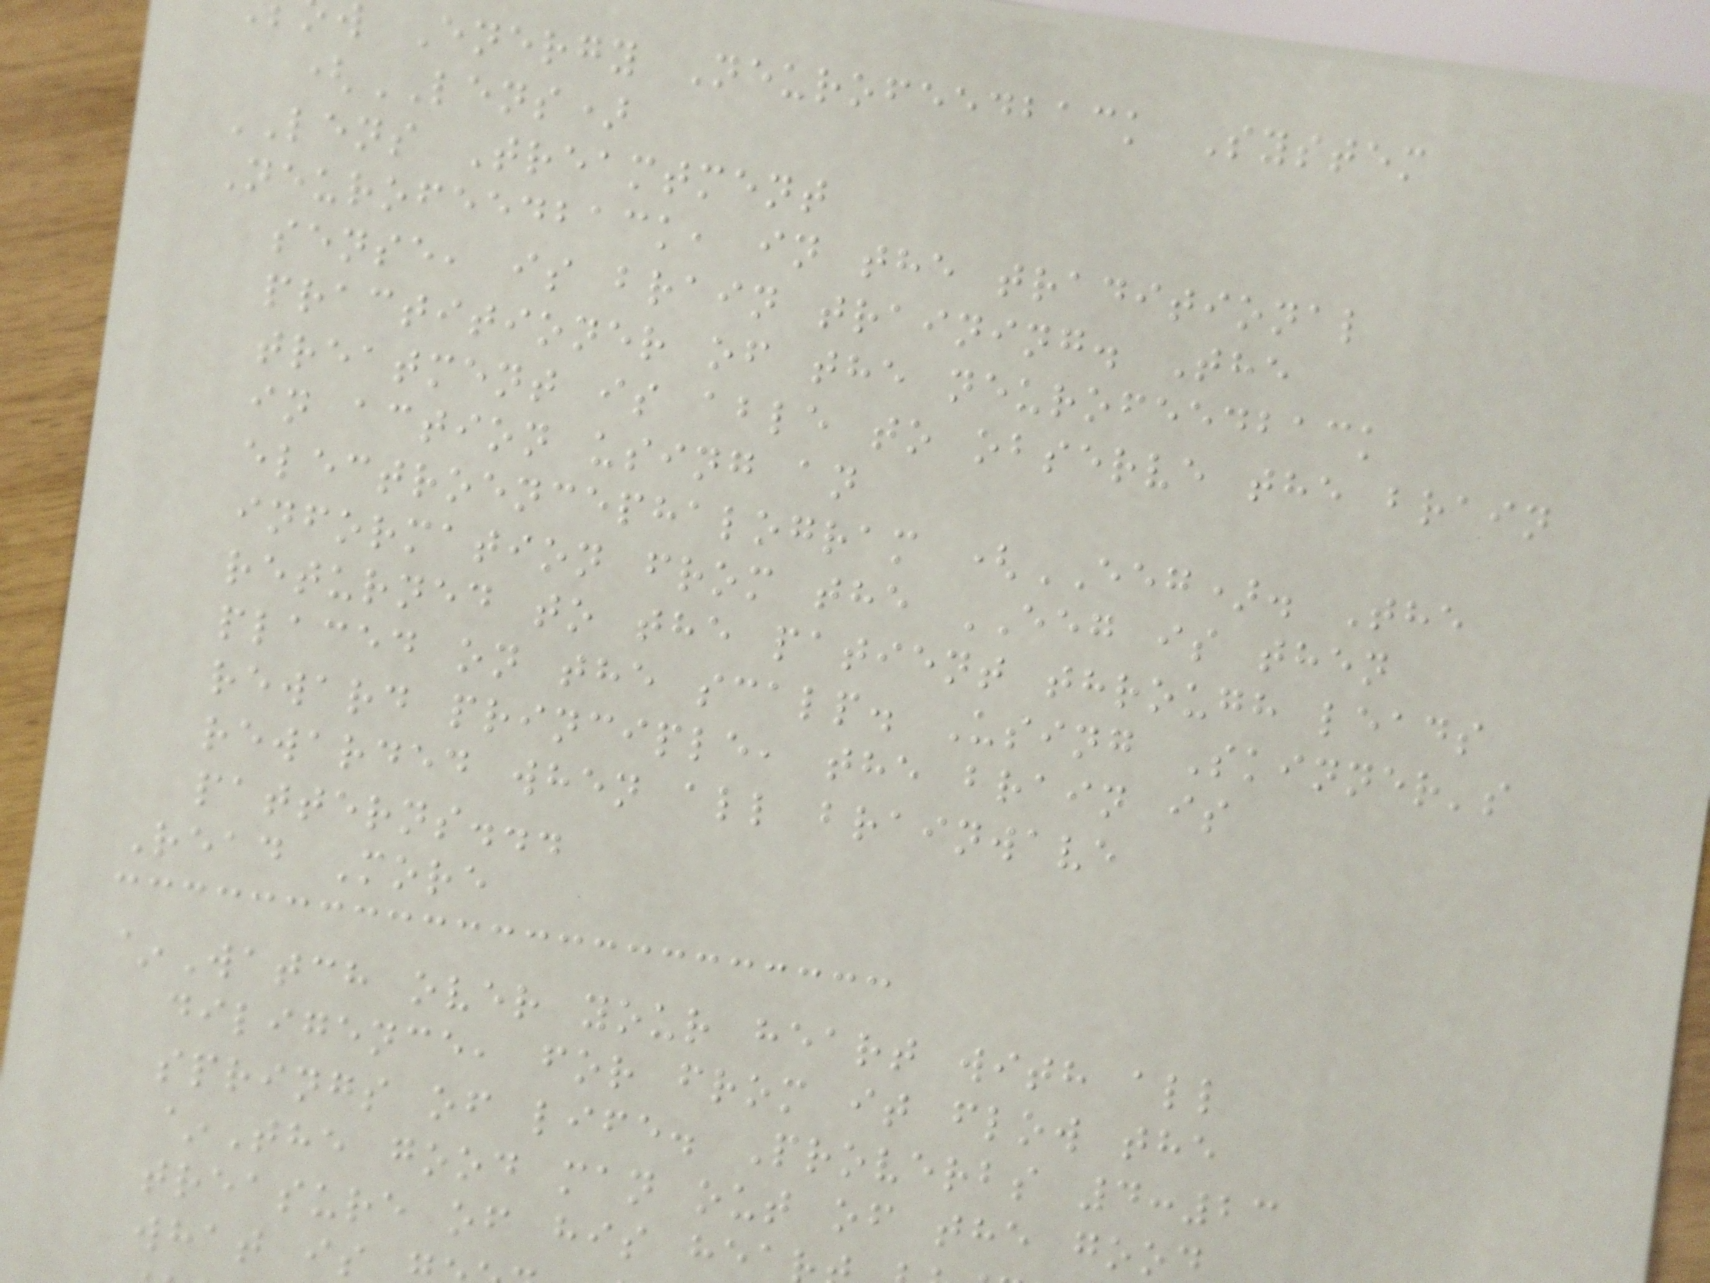Energy Neurofeedback System
(LENS)
LENS Treamtment
Neurofeedback, in the traditional
sense, is brain training. The
practitioner of the neurofeedback
treatment is able to observe the brain
in action using an
electroencephalogram (EEG). The
information from the EEG is then
returned to the patient through leads
placed on the scalp. Using Skinner's
reward principle, the brain is
rewarded when all brainwave
patterns...
Read More
~Watch over your heart with all
diligence, for from it flow the
springs of life. Proverbs 4:23
~The good man out of the goo
treasure of his hea
